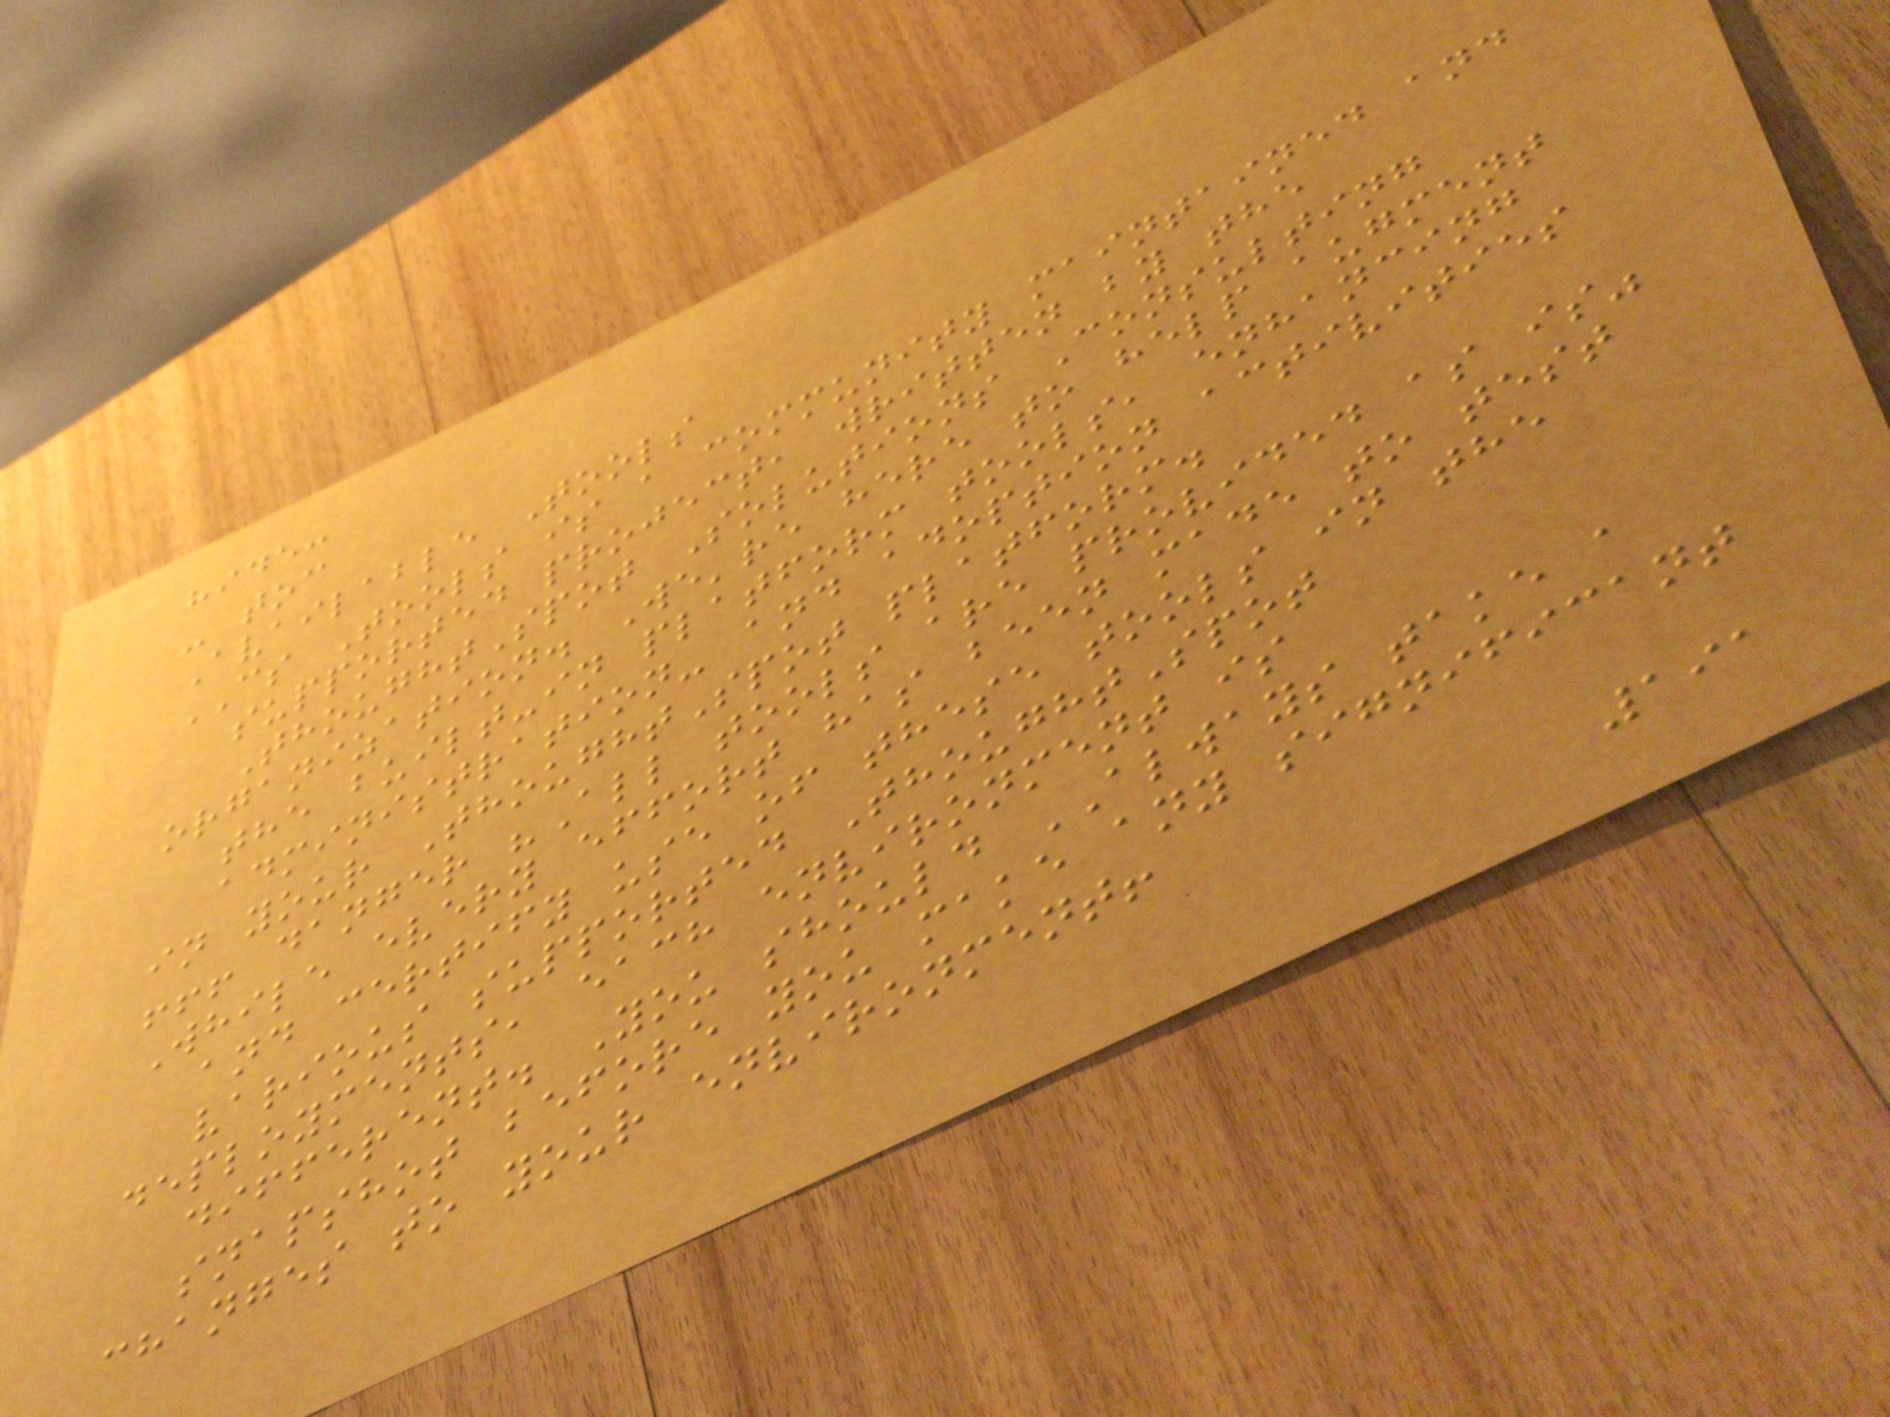hide:
- toc
Available Tools
CS Tools is a community maintained and
supported project, written by the
ThoughtSpot Solutions Consulting
organization. We're here to help augment
the built-in platform tools, enhancing
administration- and adoption activities
in your ThoughtSpot platform.
!!! danger "All tools are provided as is"
While every effort has been made to test
and certify use of these tools in the
various supported ThoughtSpot
deployments, each environment is
different. You should ALWAYS take a
snapshot before you make any significant
changes to your environment!
191
